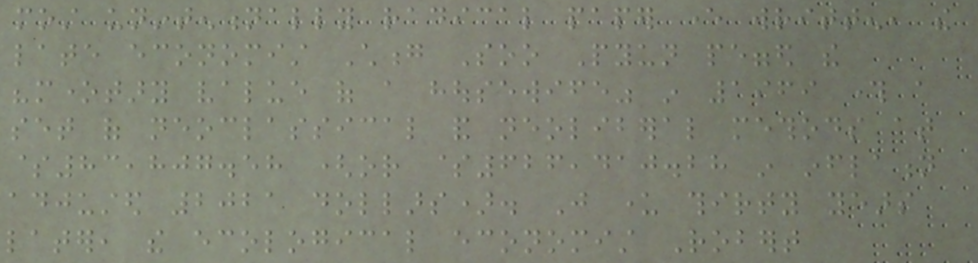most unintentionally radical paper ever written, the
late economist Chong Soo Pyun pegged the
"monetary value of a housewife" in 1969 through a
set of neoclassical and neoliberal methods at
$83,807.58 (or $626,410.28 in inflation
adjusted 2021 dollars). Just under thirty years
later, the ecological economist Robert
